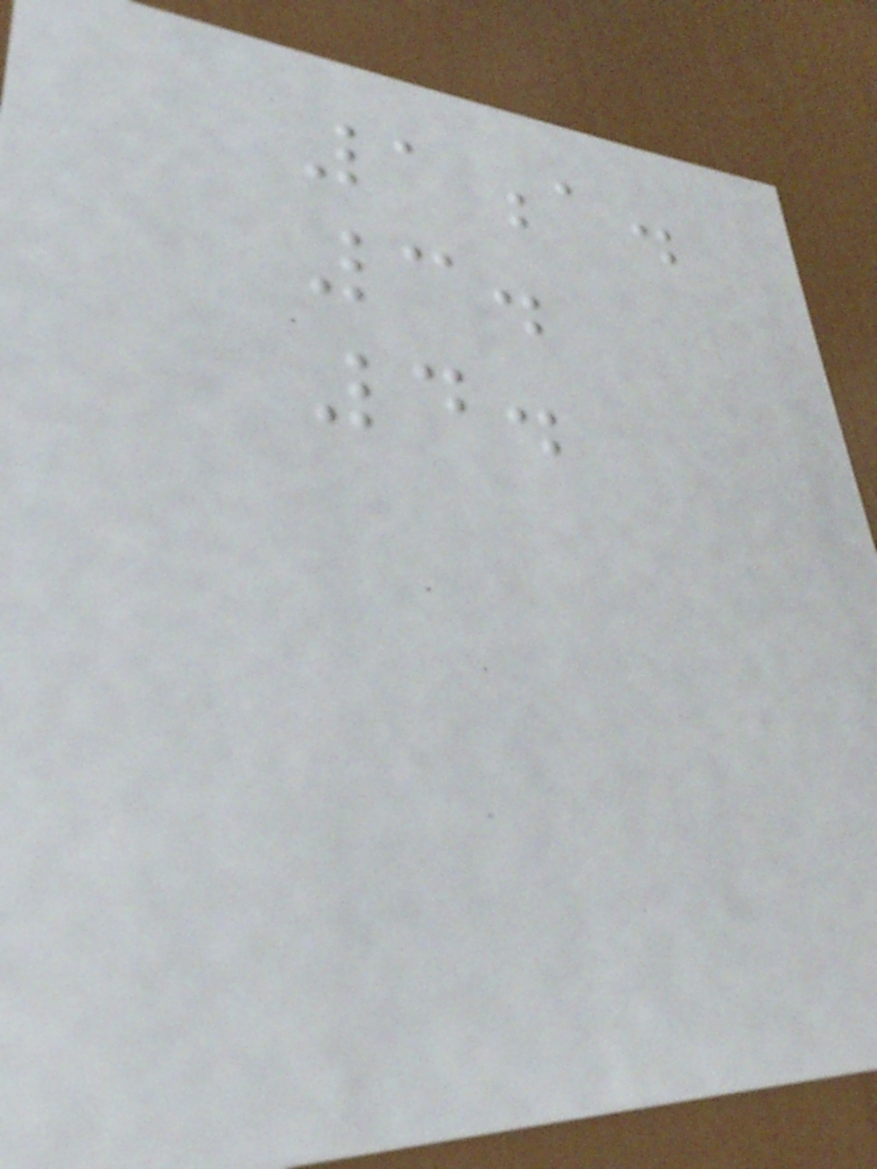1a.
3.
4.
